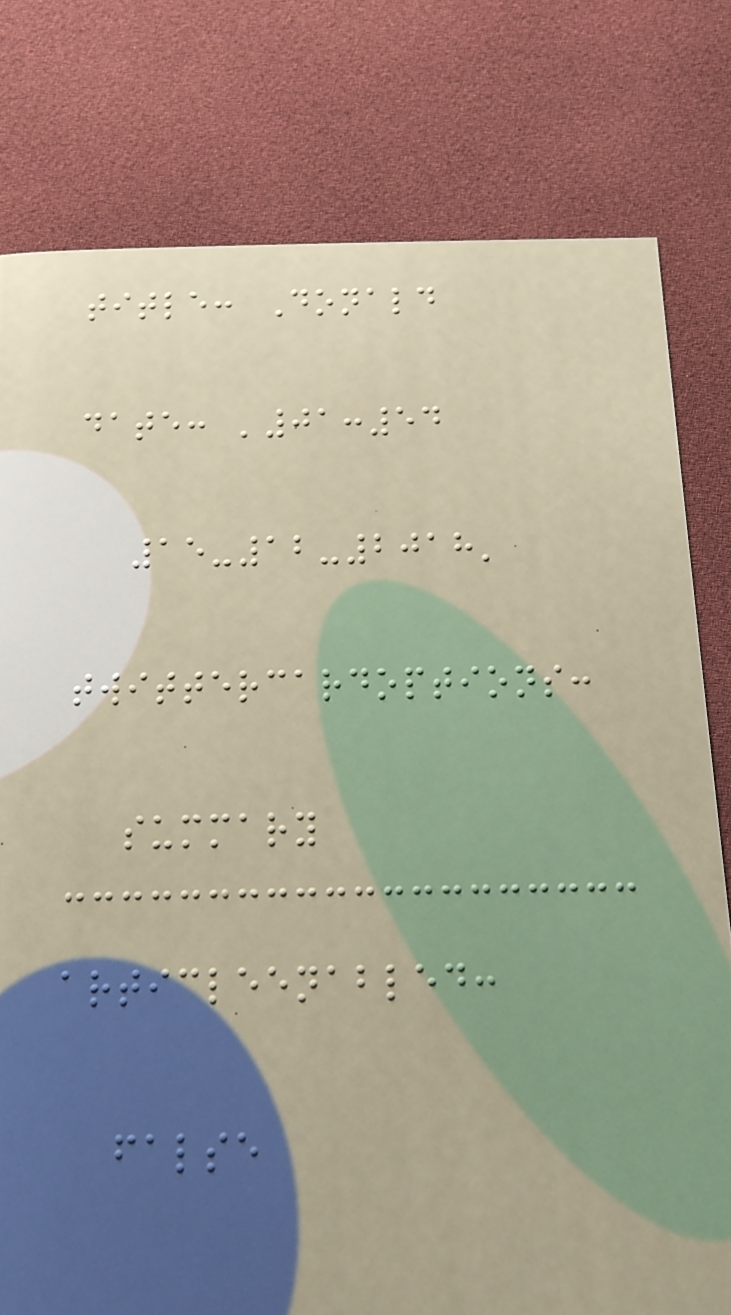title: Donald
date: '01:54
15-12-2018'
twittercardoptions:
summary
articleenabled:
false
